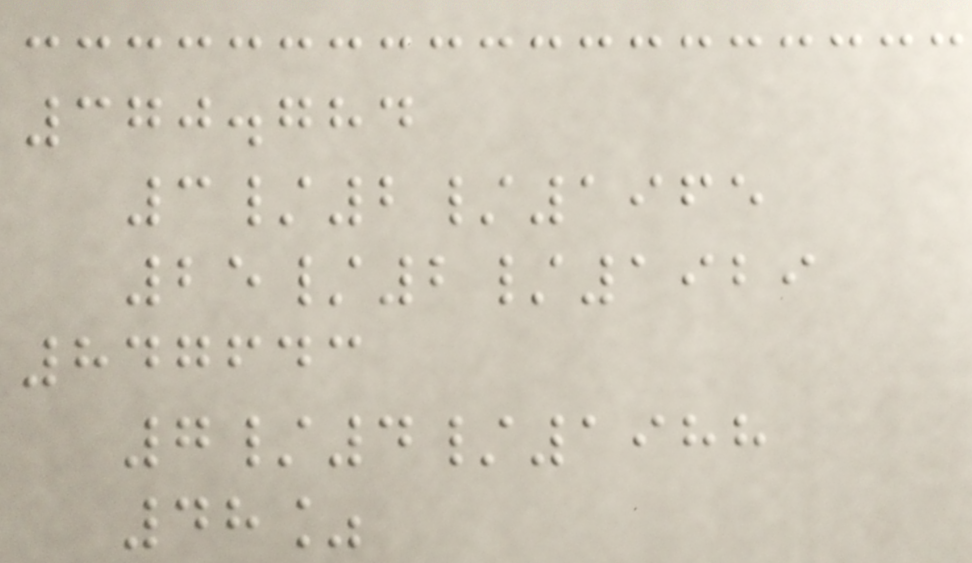370.784
3/2/1965
25/2/1929
847643
7/4/1988
48%
